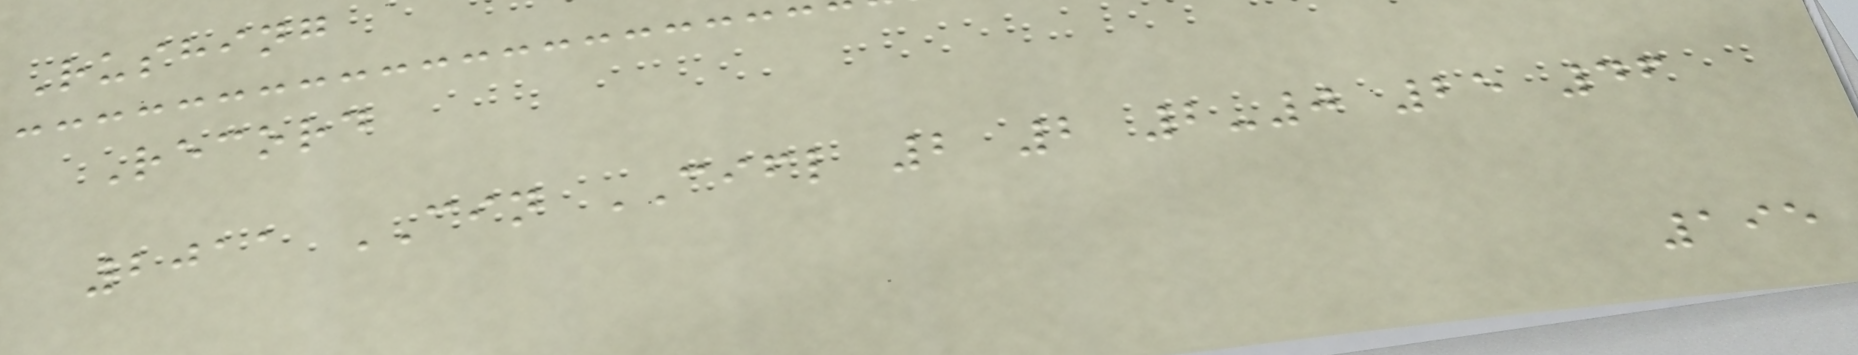Rushing
Record
2011 CIN CIFL 2 2 2-0 25 46
195
